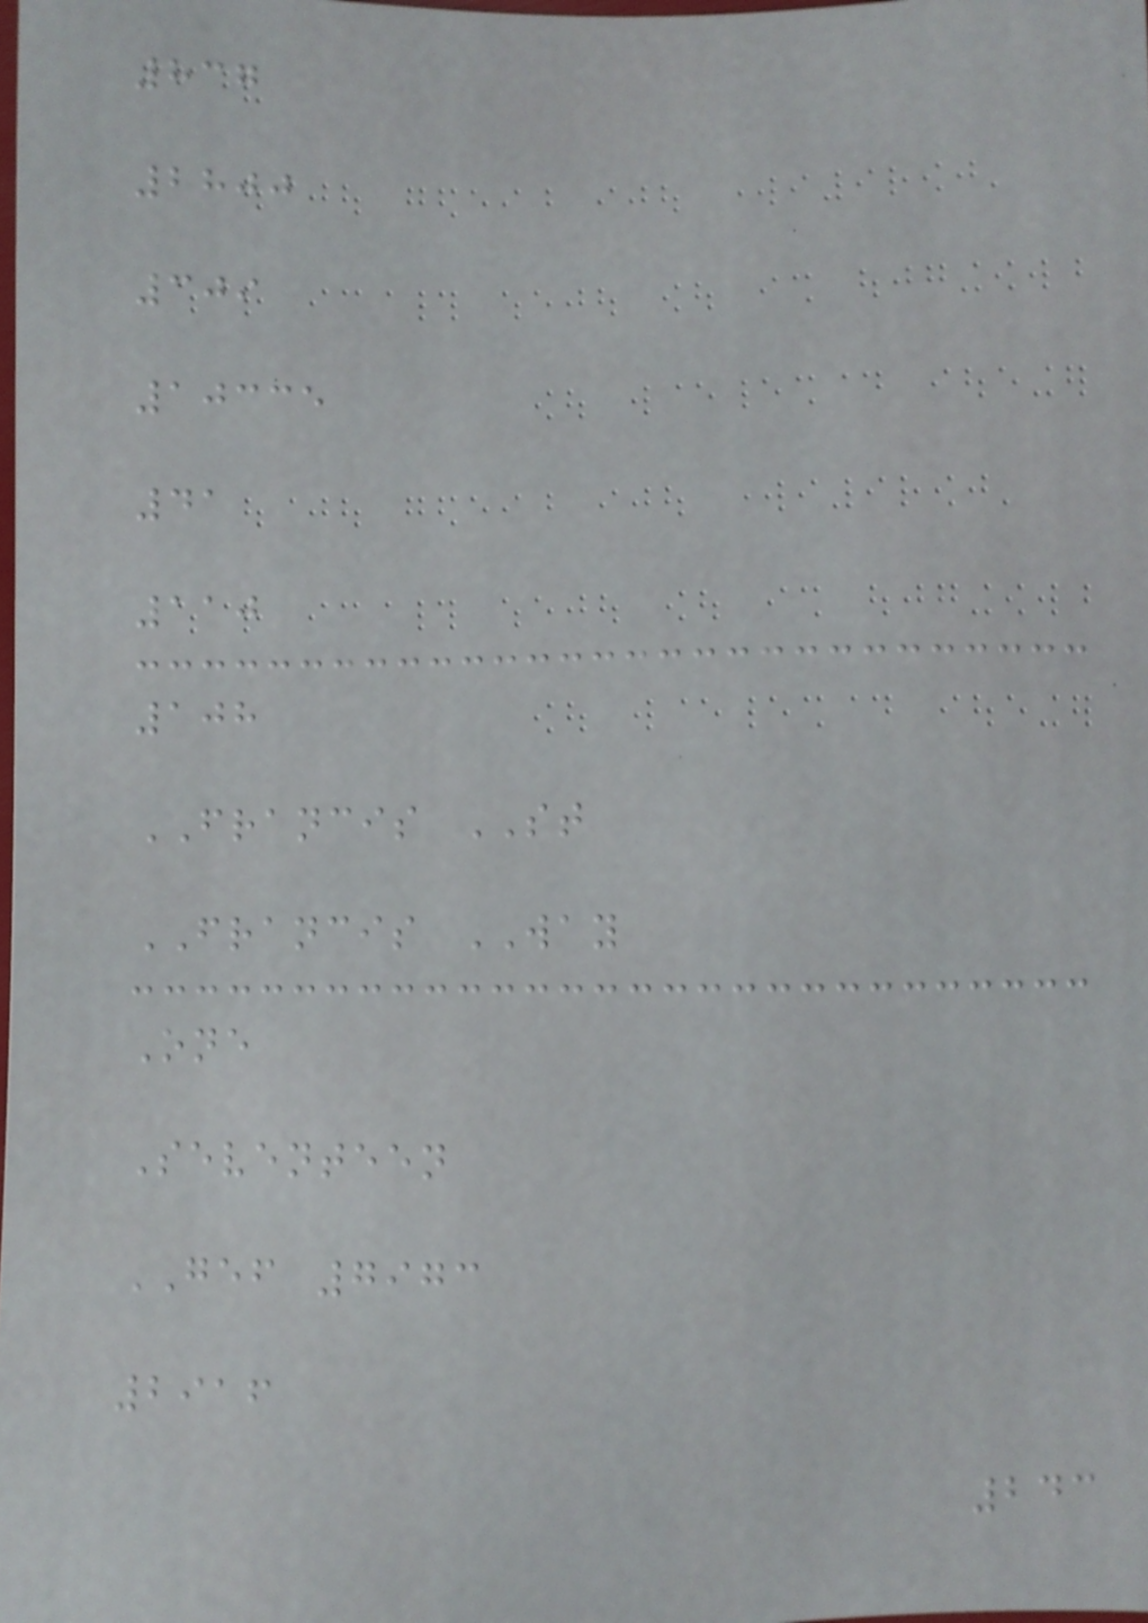837
2800
309
10335
41
110
108
FRANCIS ST
FRANCIS WAY
One
Seventeen
GEF 7973
2916
243
